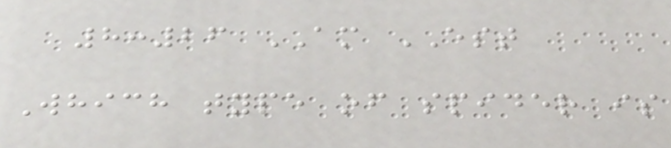8:26 AM EST
Which type of spider is
